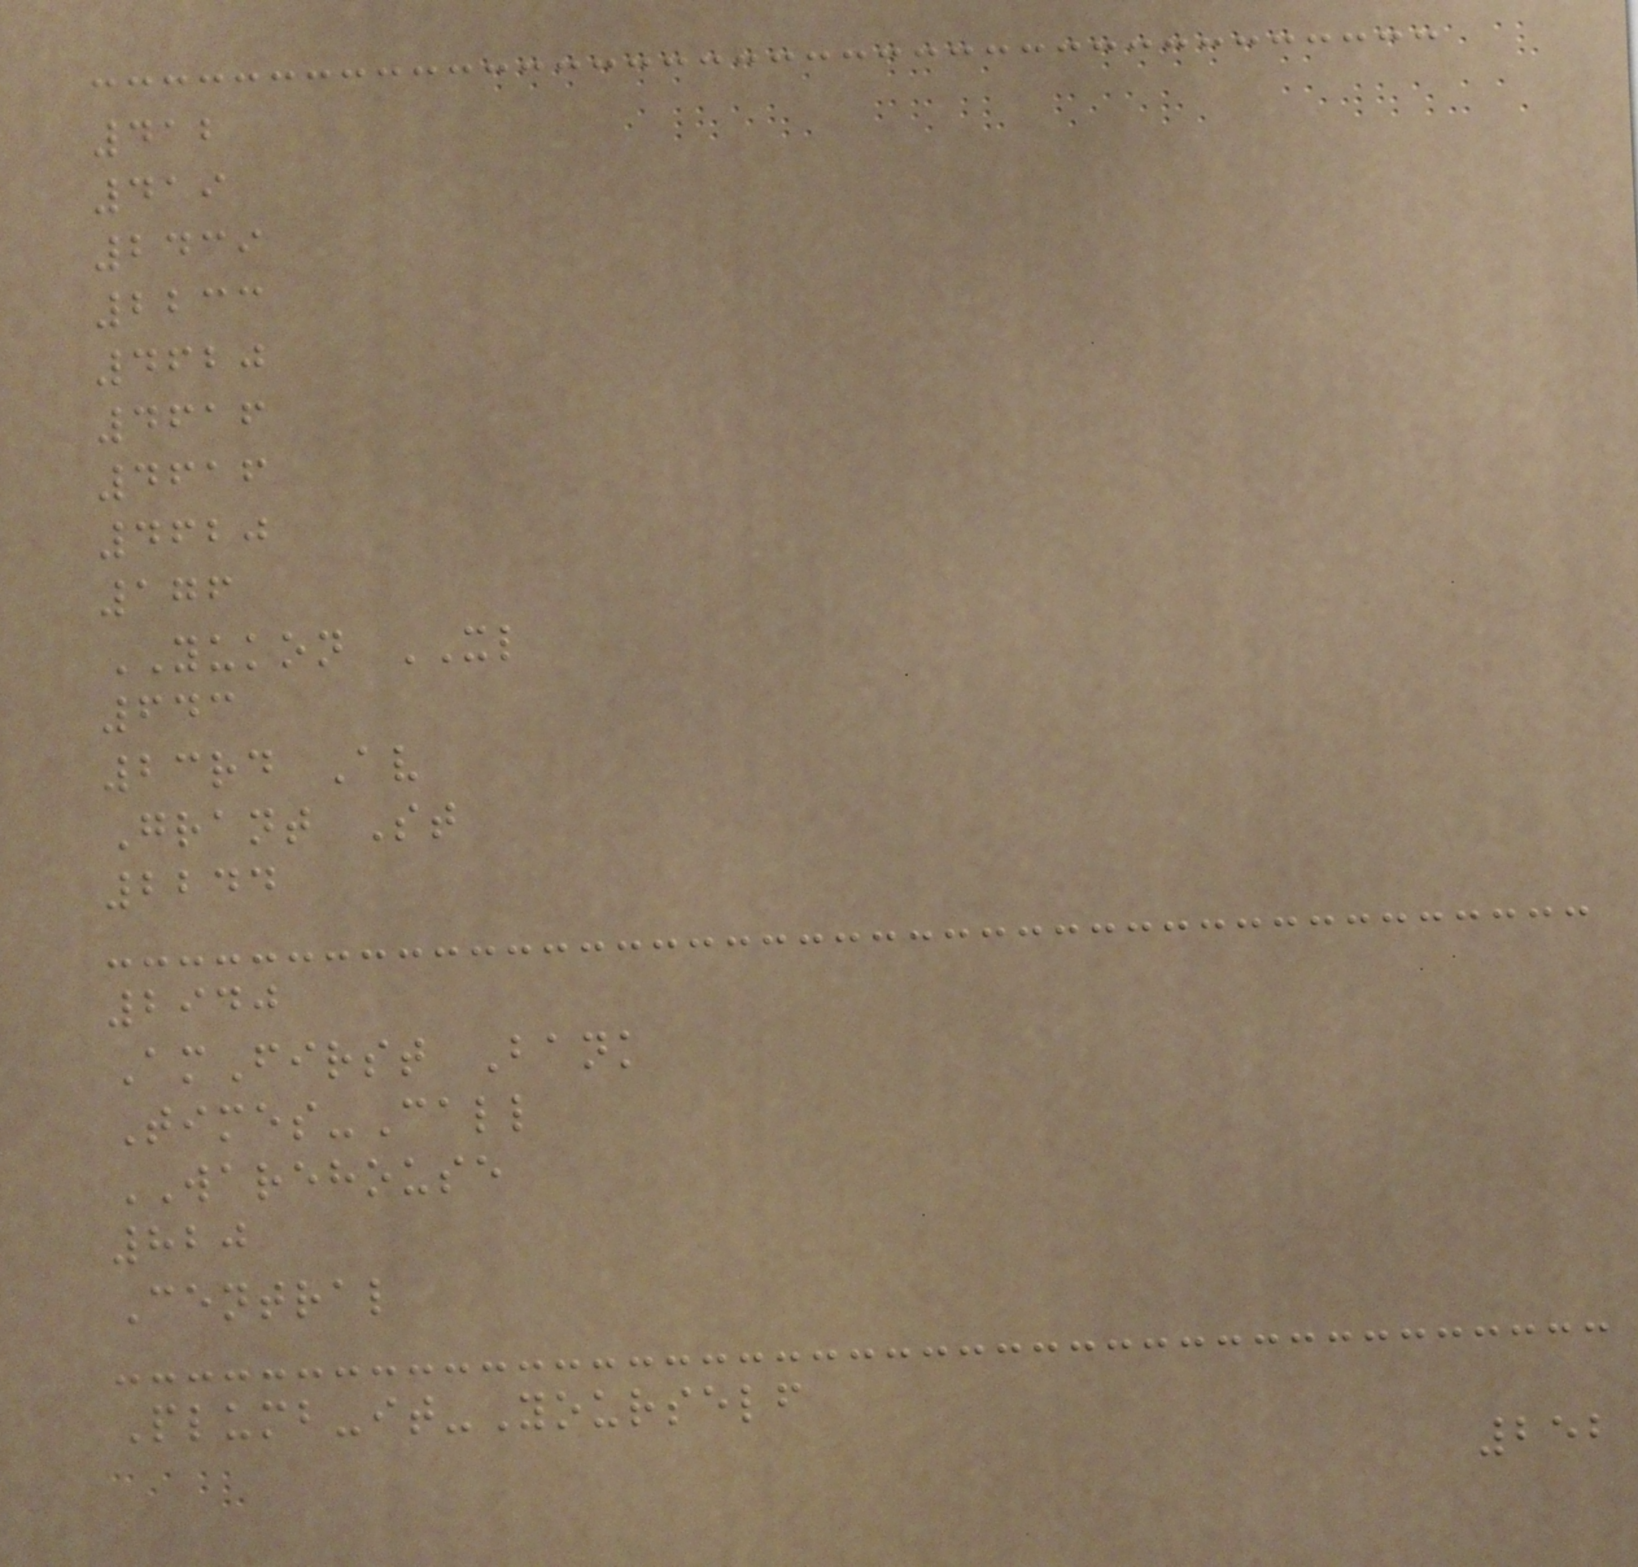412
419
2439
2233
4620
4616
4616
4620
176
YUKON XL
643
23rd Av
Grant St
2244
2940
AmFirst Bank
Times-Call
WAREHOUSE
820
Central
Plumb-it-Yourself
252
